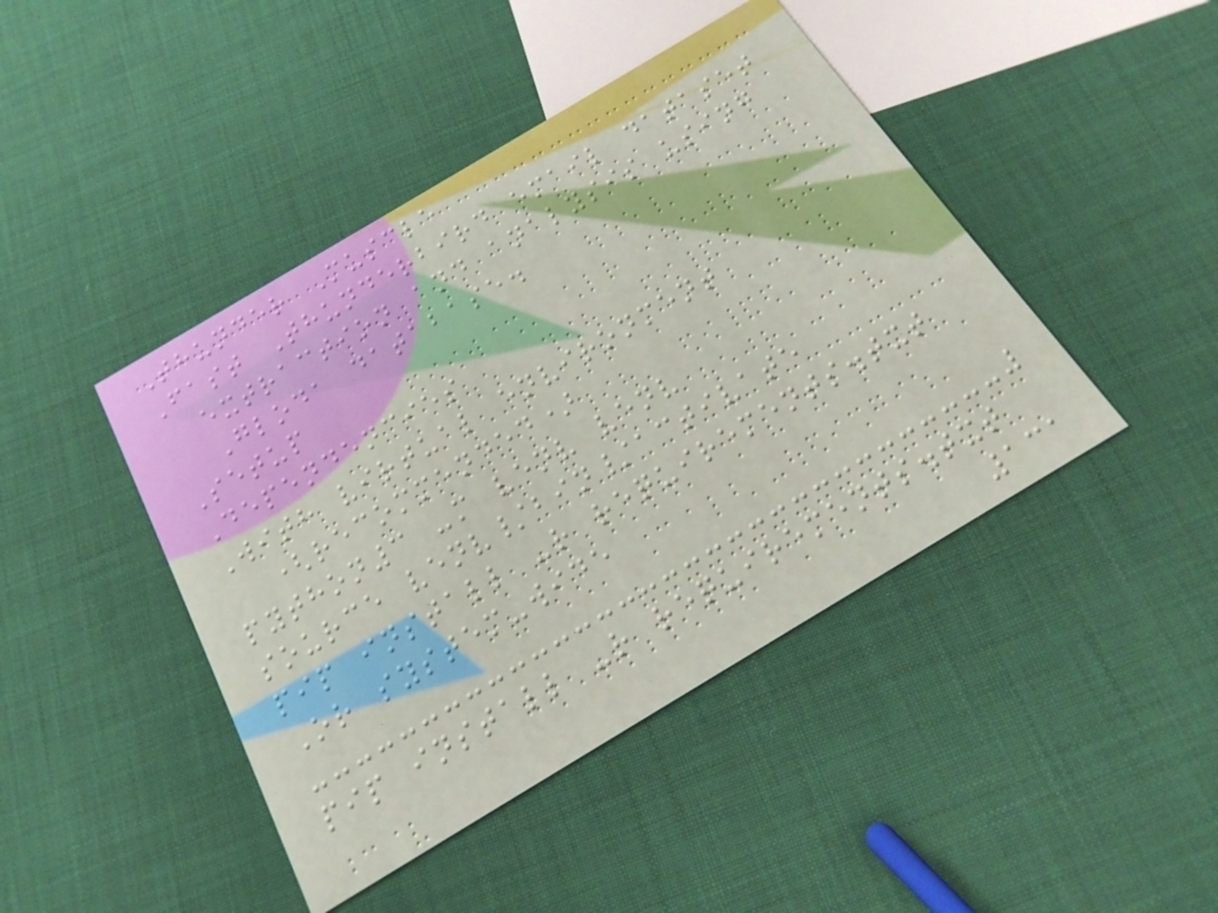Thunder Muscle
Fast Thunderbird email dataset
extraction and analysis using
Gloda database.
Setup
Dependencies
With virtual environment
(recommended)
python3 -m venv venv
source venv/bin/activate
pip install -r requirements.txt
Or system-wide
pip install -r requirements.txt
131
